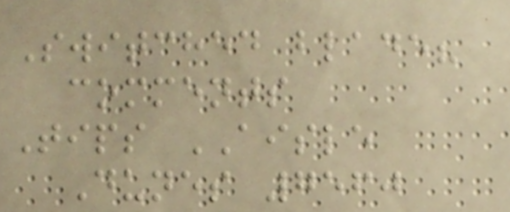Switched blade?
comments
Tips AISLE
Dunes 7560
